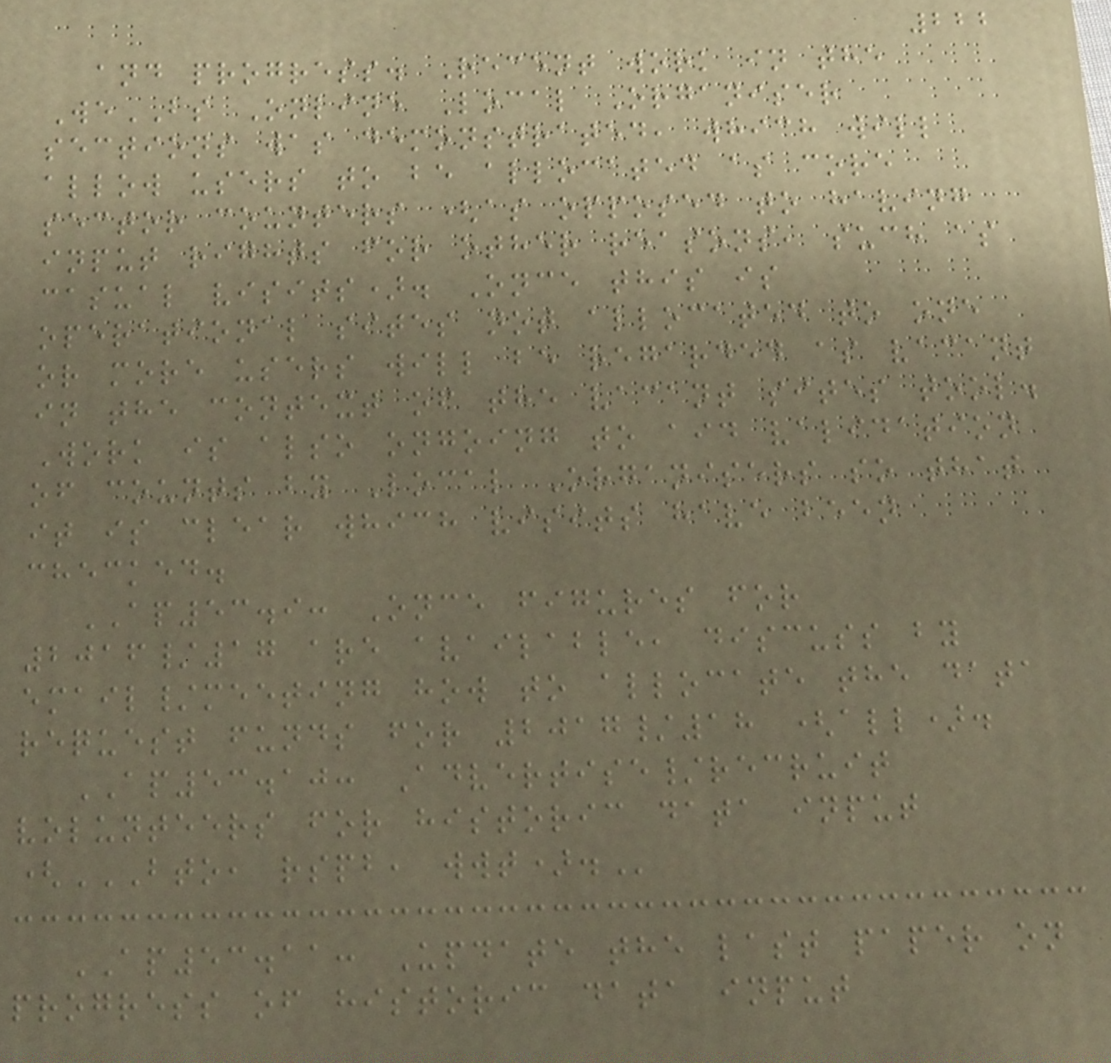222
and progress. Recent work in the
WeBS Online Local Organiser
sections was demonstrated, which will
allow users to be allocated as core
sector counters (as opposed to having
input rights for other reasons, such as
casual visits). Once this is
operational sites not allocated to one
or more users will be regarded as vacant
in the context of the vacant sites tool.
Work is also ongoing to aid validation
of counts by Local Organisers so that
it is clear which visits have been
checked.
AP53.9: Once figures for
2016/17 are available, discuss by
email/meeting how to allocate the data
request funds for 2017/18 (all).
AP53.10: Advertise/recruit
volunteers for historic data input
(BTO, RSPB, WWT).
AP53.11: Update the last paper on
progress of historic data input
